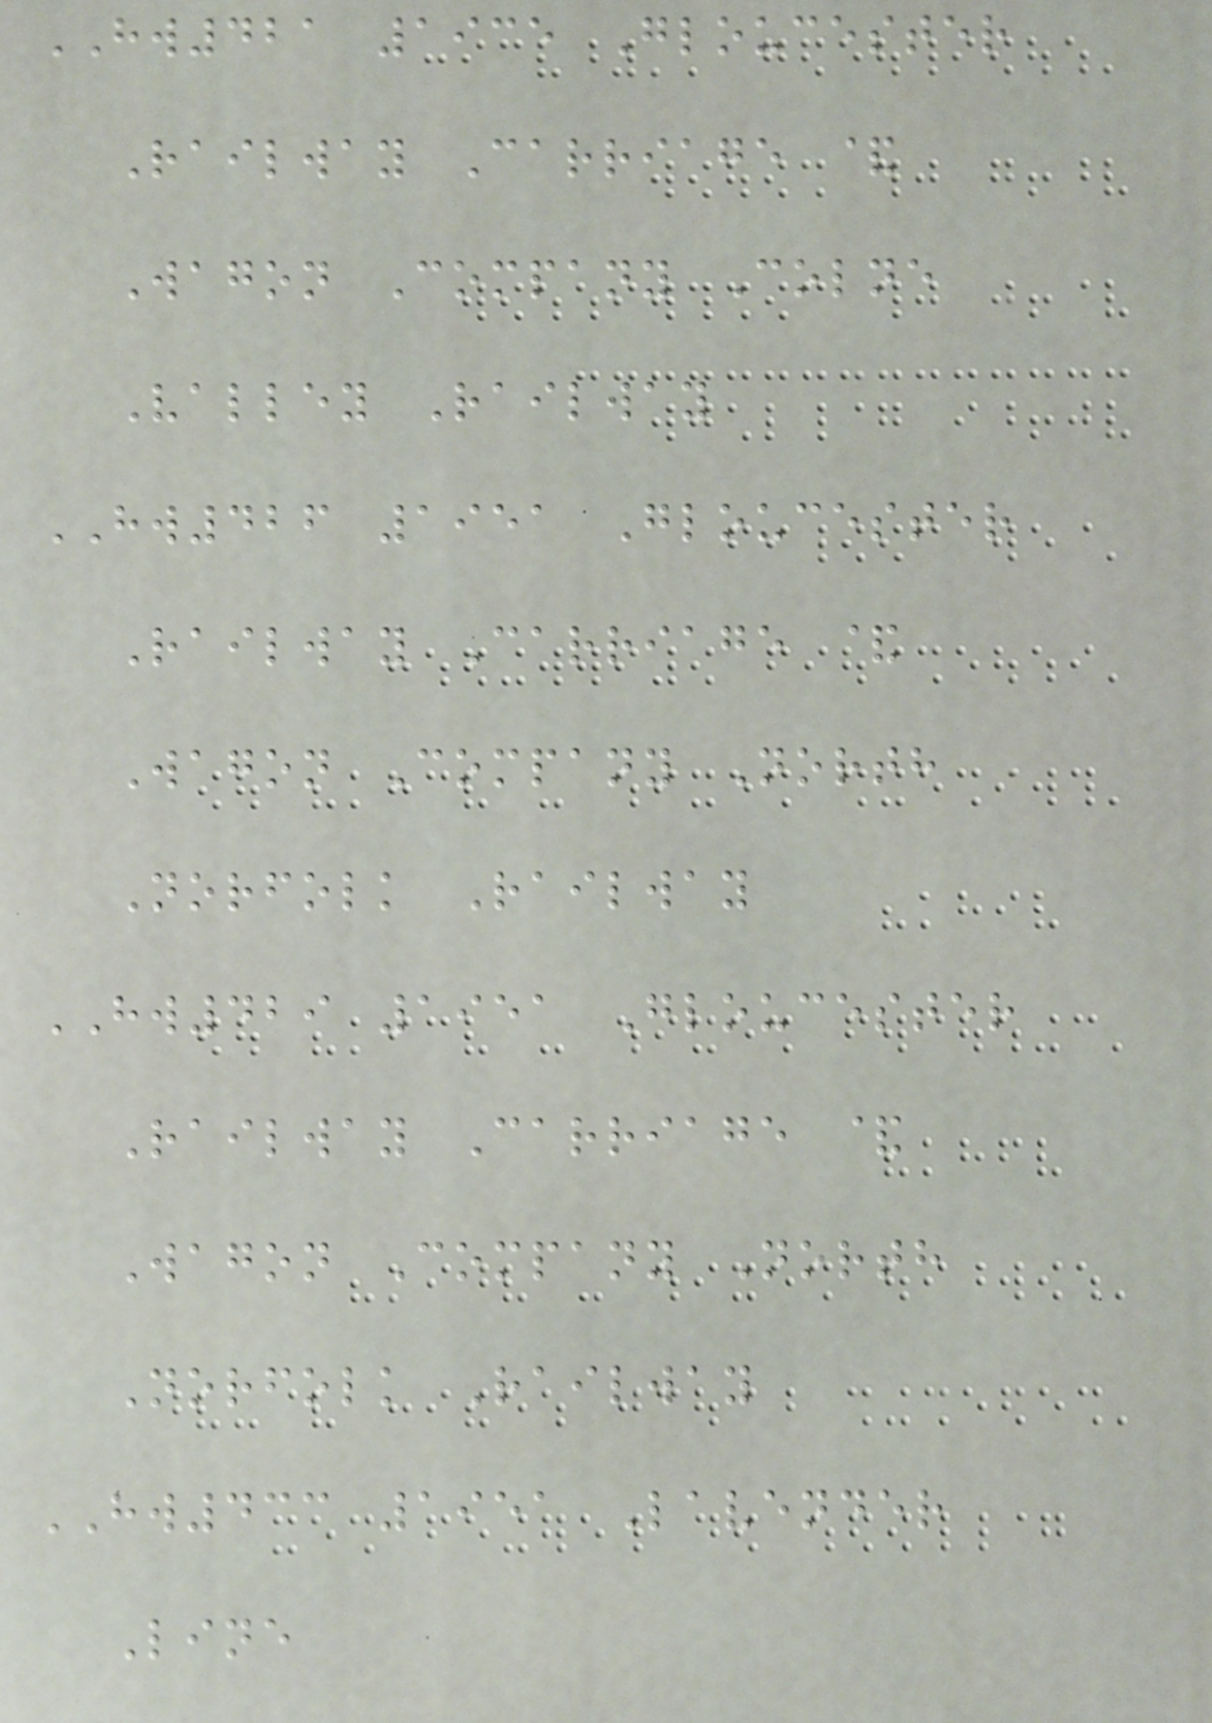HW421 1935 Gloucester
Railway Carriage &
Wagon Company Colne
Valley Railway
HW426 1951 Gloucester
Railway Carriage &
Wagon Company North
Norfolk Railway
HW429 1951 Gloucester
Railway Carriage &
Wagon Company North
Norfolk Railway
HW433 1951 Lavender
Line
